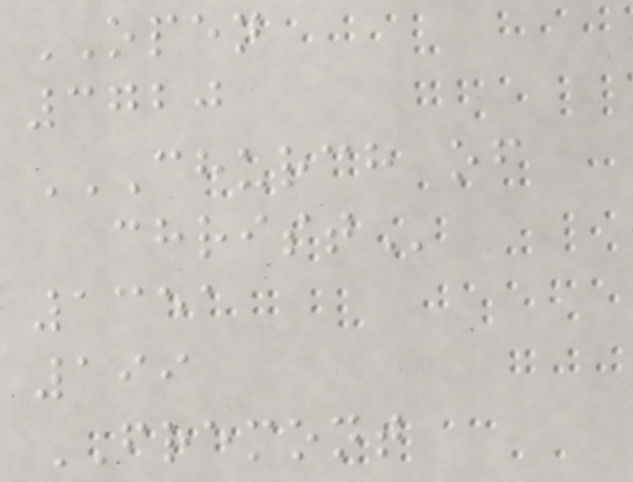OPEN
3720
CHURCH OF
CHRIST
1351
199
FREMONT
